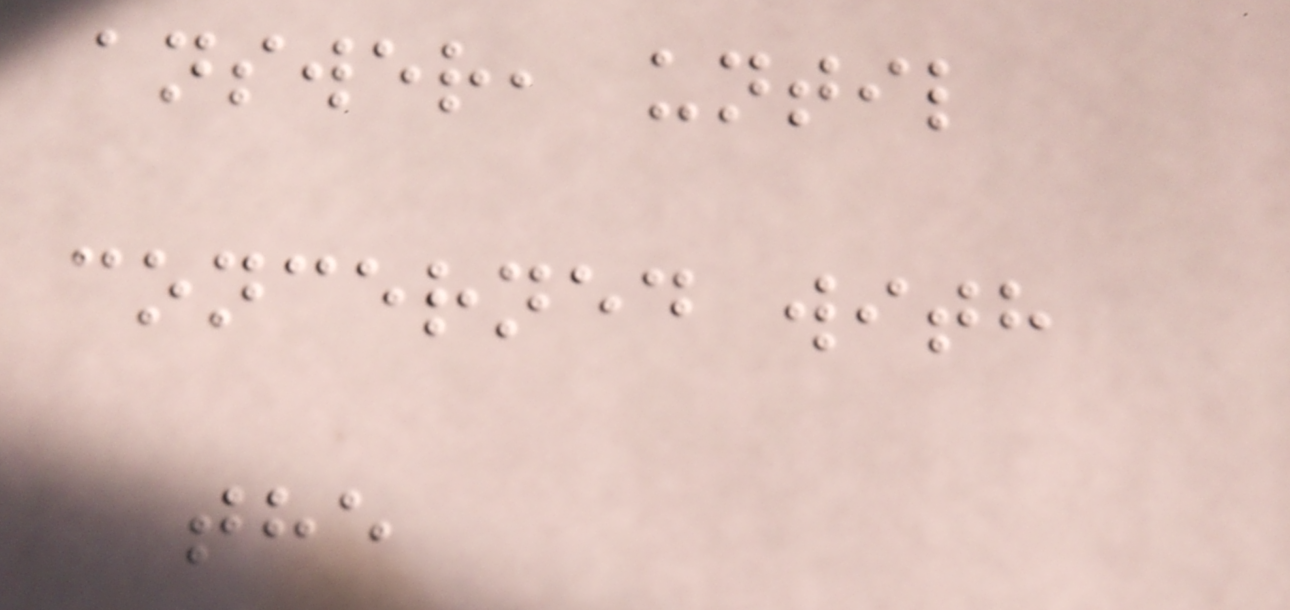answer, until
concerned with
the
